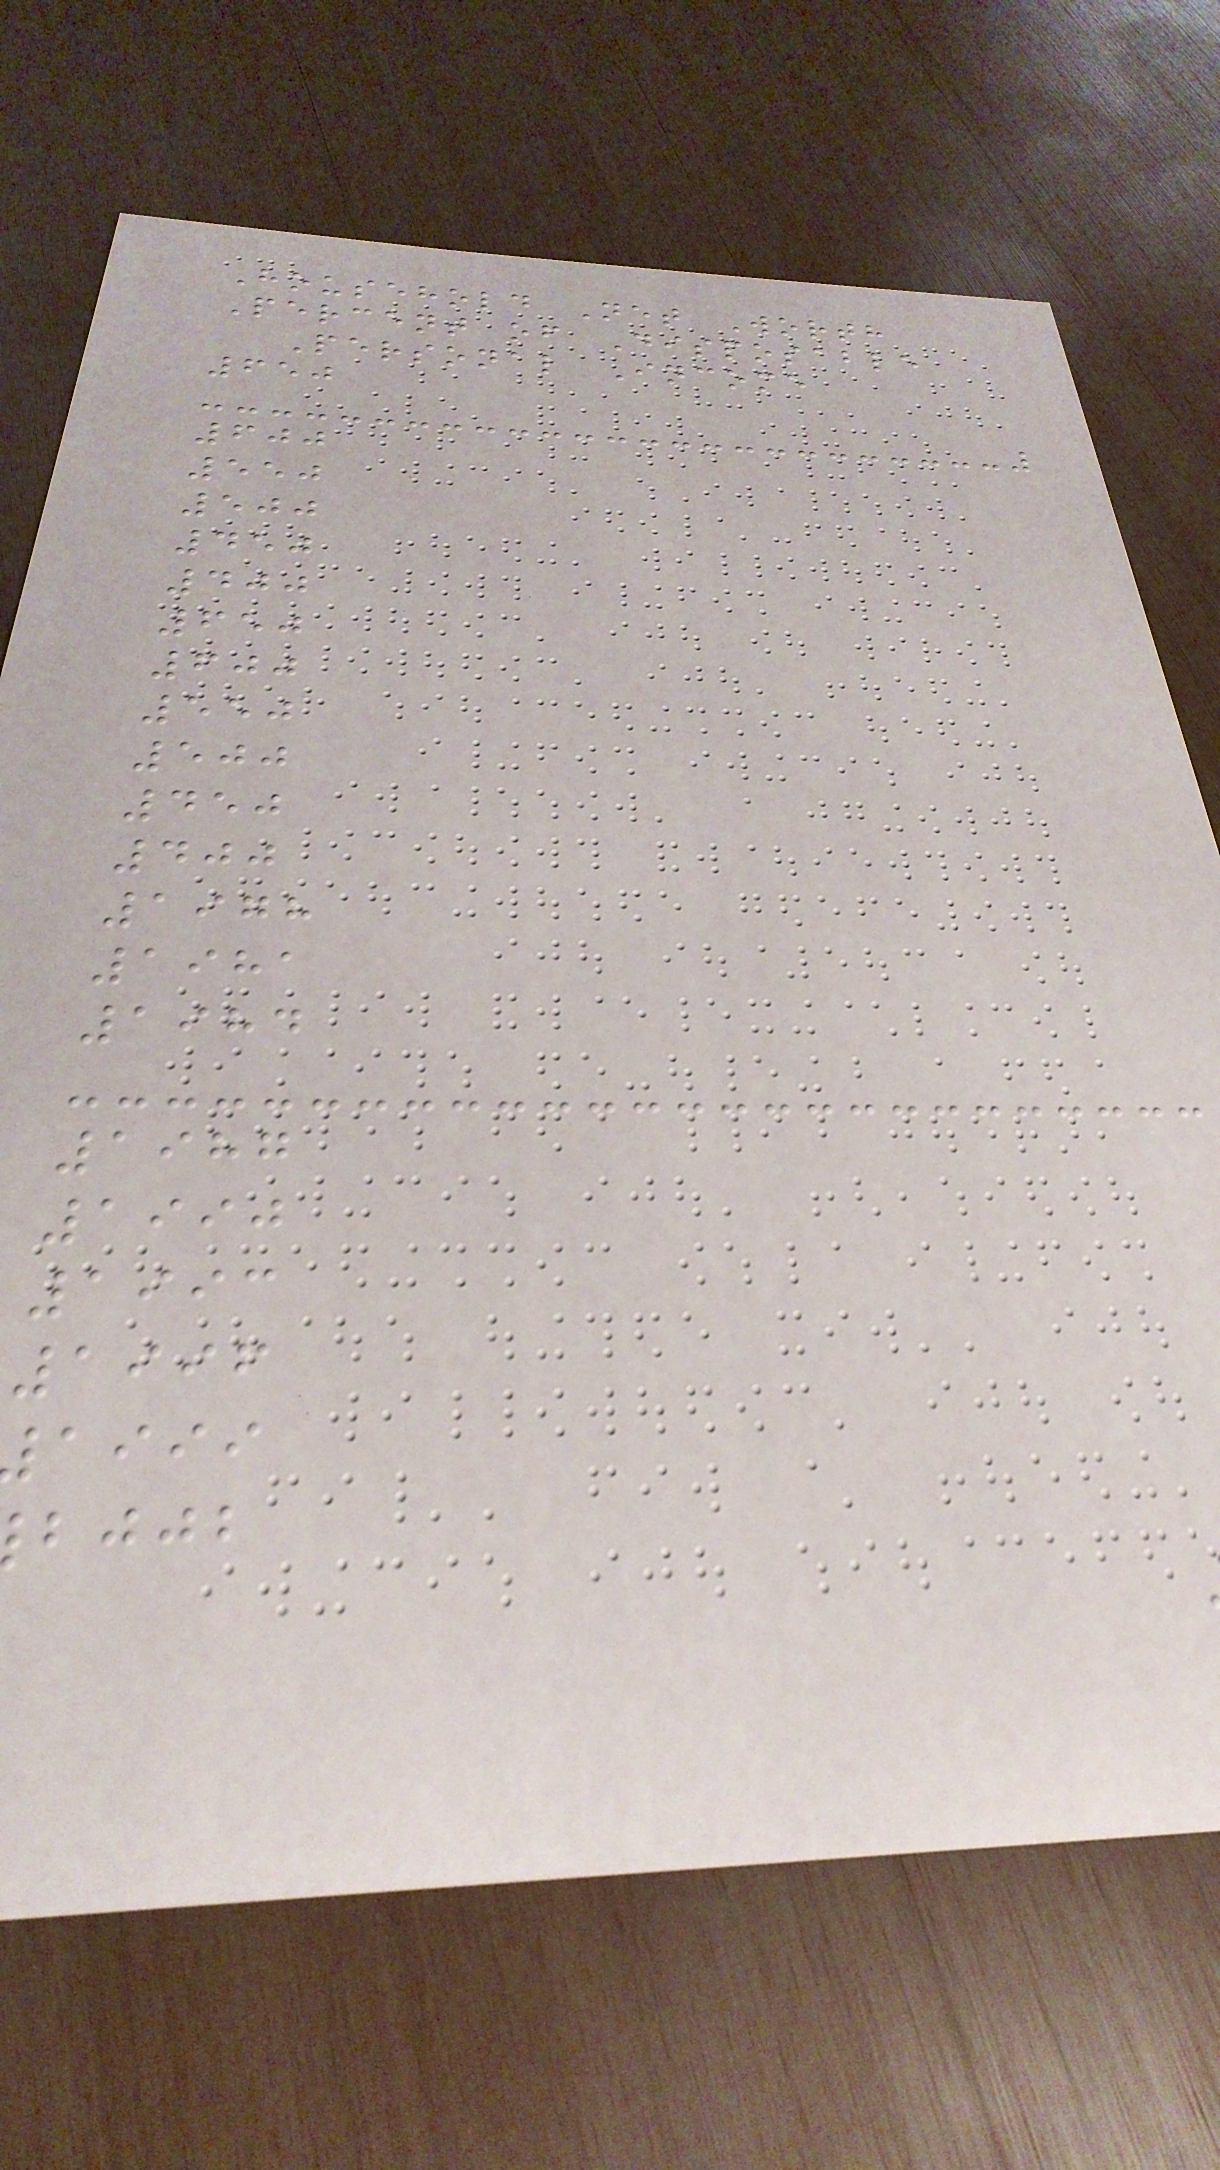Household Net Worth
Percent of Disposable
Personal Income
650
600
550
500
450
400
650
600
550
500
450
400
1978
1981
1984
1987
1990
1993
1996
aiii
bjjb
